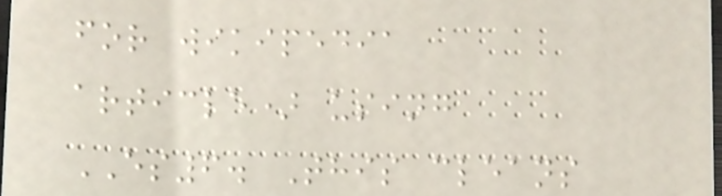for wikipedia
article) using
ES6. This cleans
